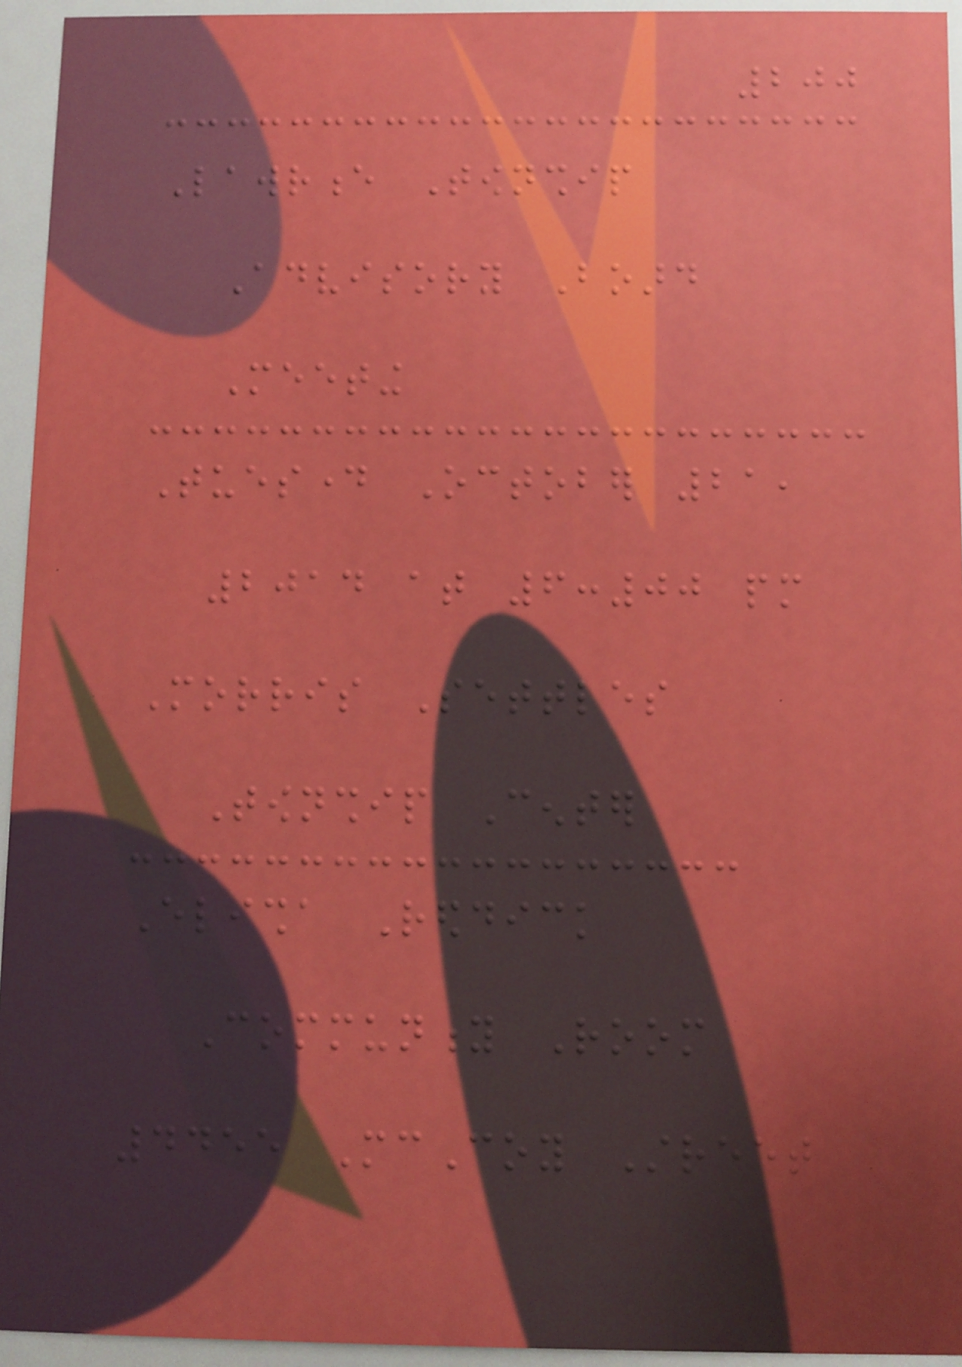200
Lawrence Township
Advisory Board
Meeting
Tuesday October 21,
2014 at 6:00 pm
Morris Settles
Township Center
Elisha Reddick
Community Room
4455 McCoy Street
